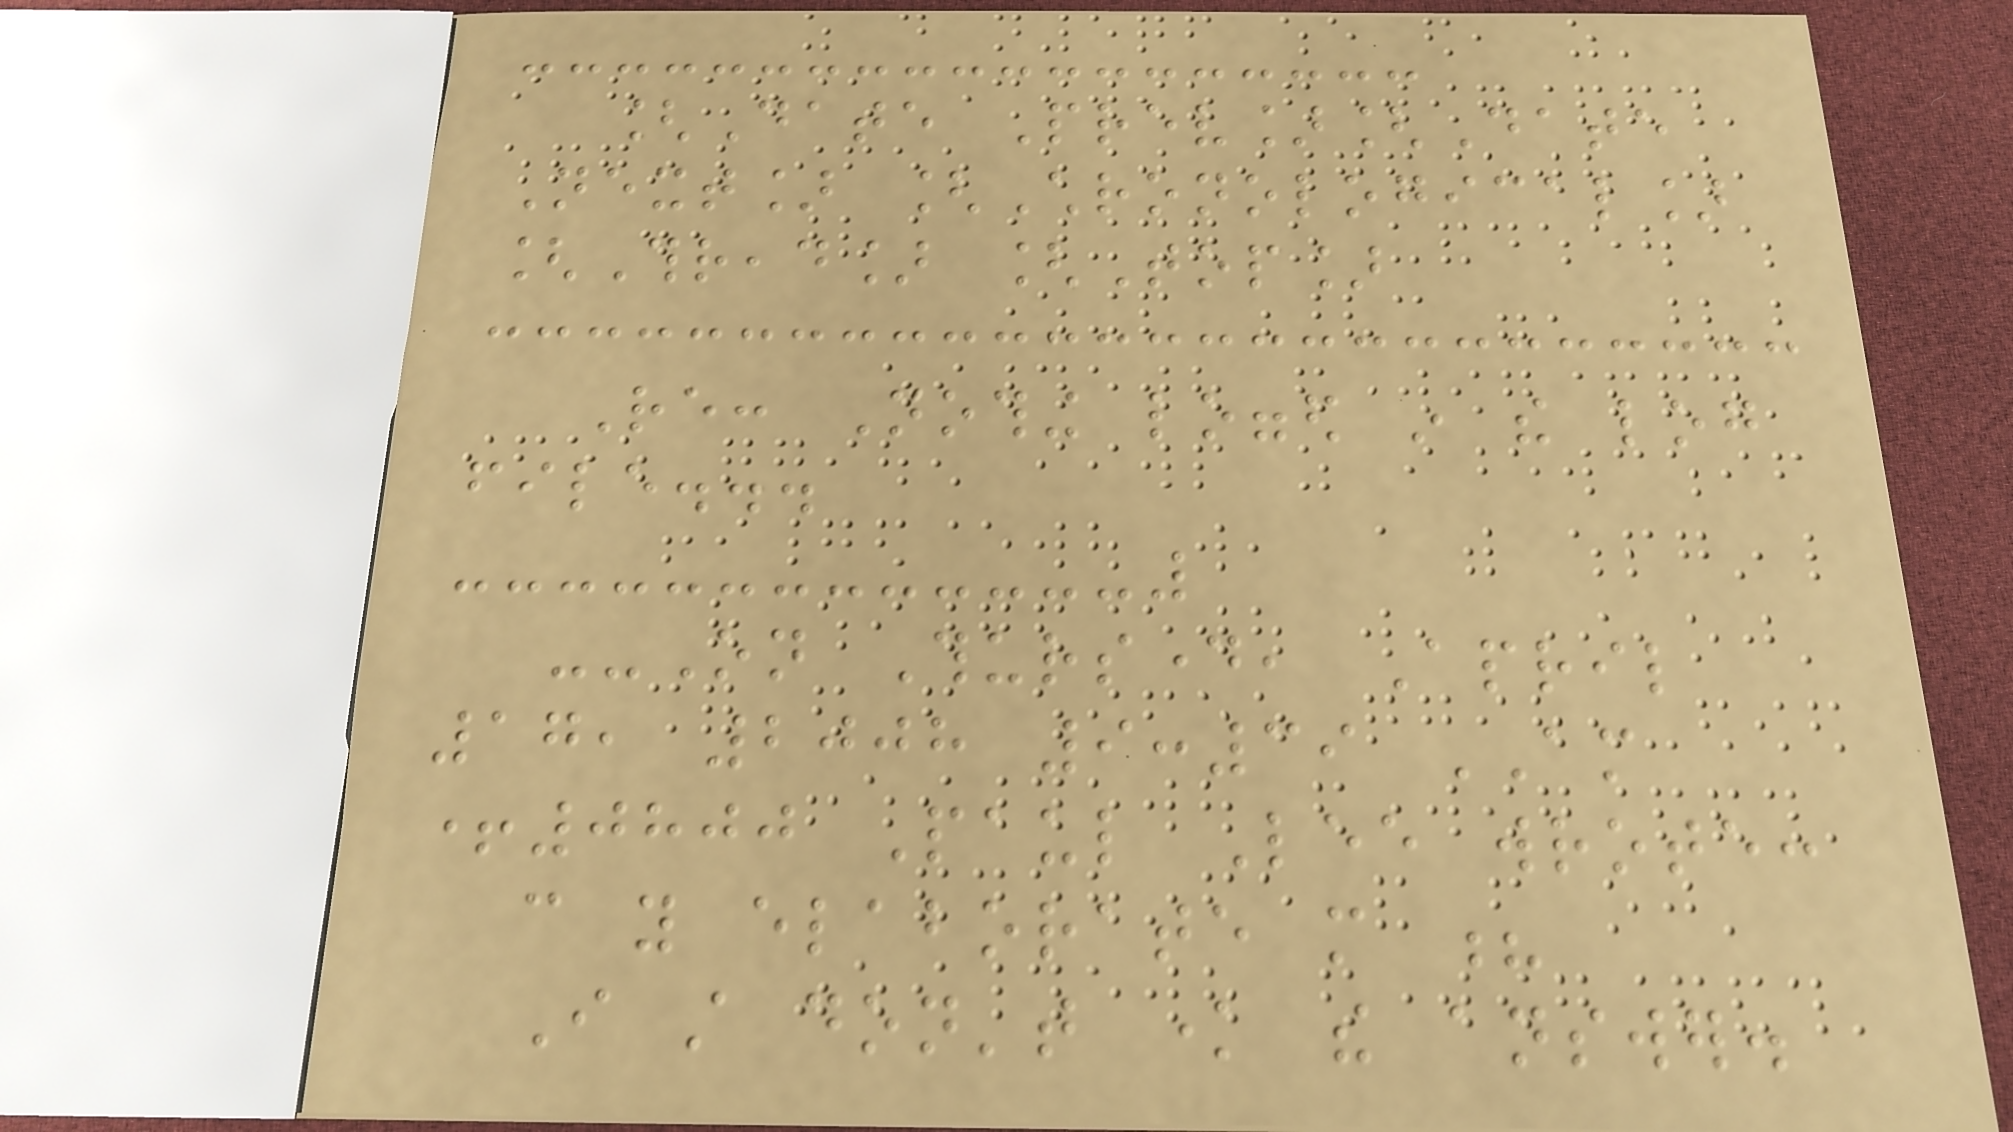[Date Prev][Date
Next] [Chronological]
[Thread] [Top]
Re: Nothing logged in the log
file...
--On Thursday, April
17, 2008 9:39 AM
+0800 Paul Lee wrote:
can you elaborate more ?
I still don't know the answer.
